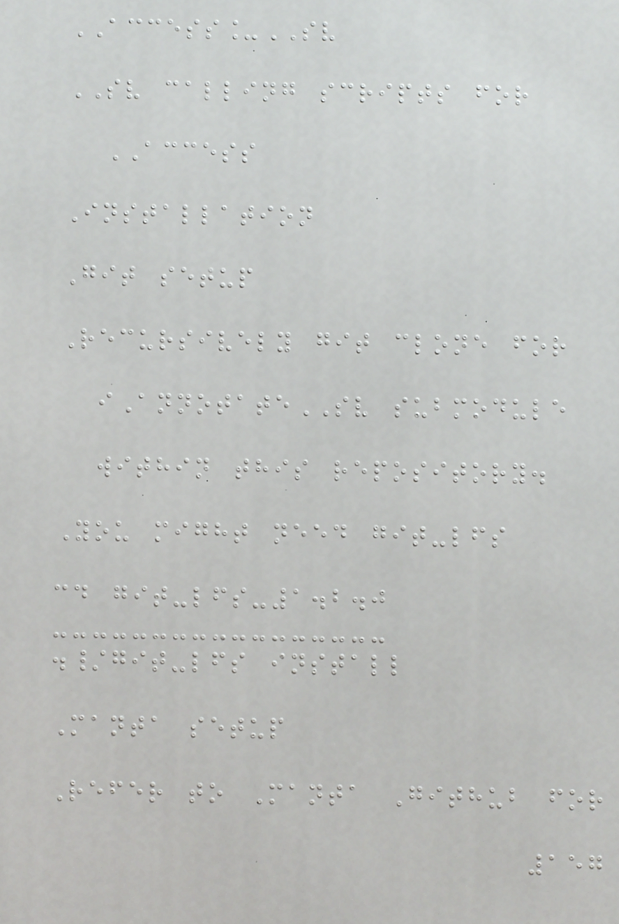ACCESS_SV
SV calling scripts for
ACCESS
Installation
Git setup
Recursively git clone for
iAnnotateSV submodule
within this repository.
You might need git-lfs
cd git-lfs-1.2.0
./git-lfs install
Manta setup
Refer to Manta Github for
157
